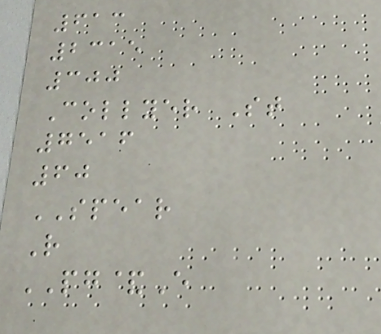613
2315
300
Collyer St
7516
60
SPEAR
R
PG&E
